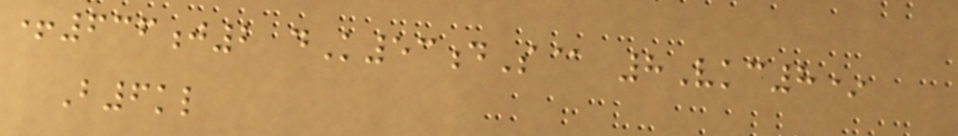+636j2 dK53dS@ 8Vkc8*
B6kl
